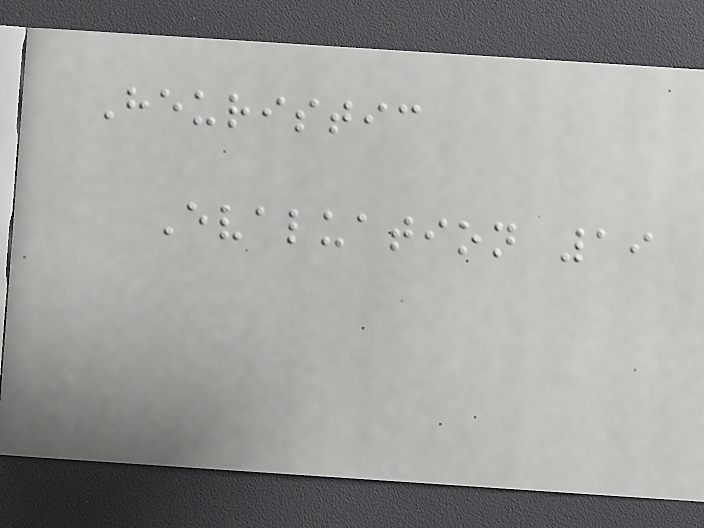Heuristic
Evaluation 19
